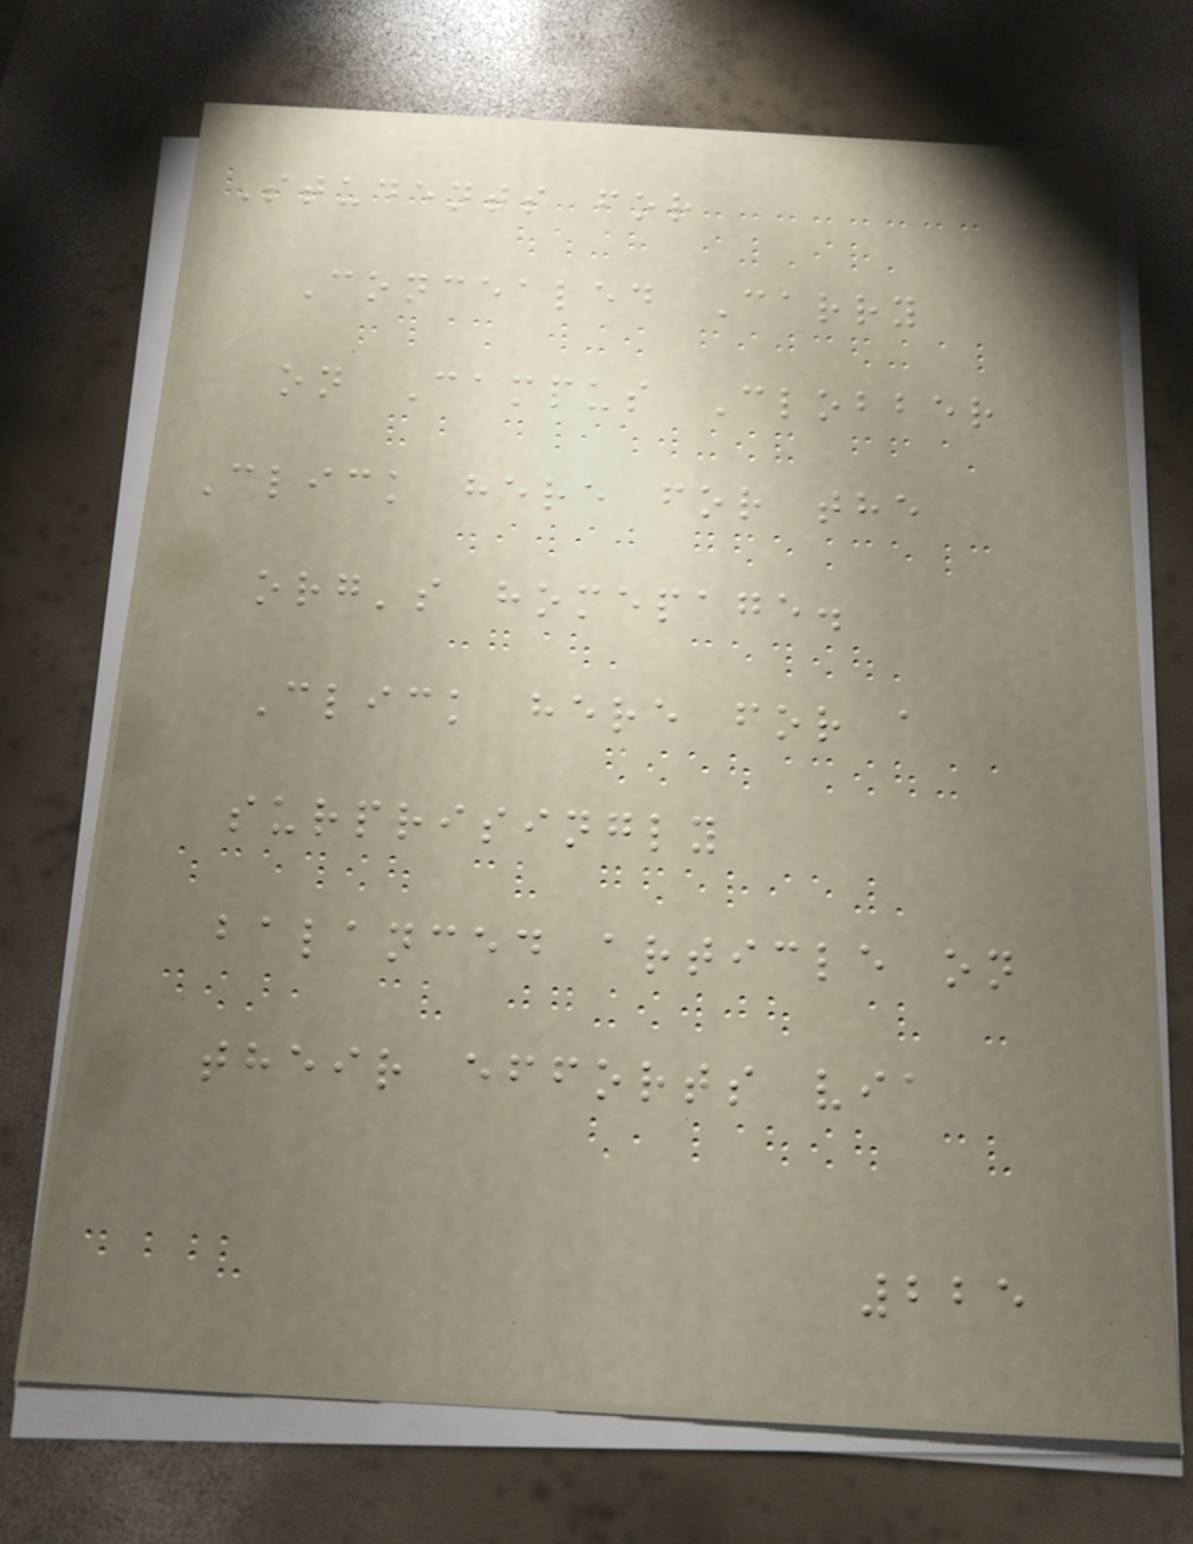Students for
Concealed Carry
on Campus Clobber
Click here for the
org's homepage.
Click here for a
surprisingly
balanced article on
their efforts via
225
